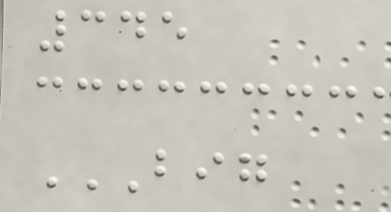345
BIG
